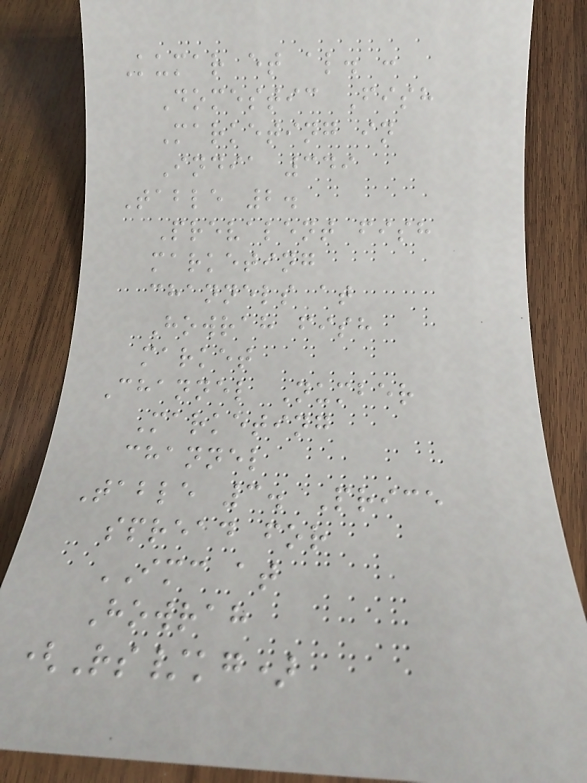Kumar et al. :
Domestic Fish
Marketing in
India 349
Table 2.
Prevalent fish
marketing
channels at
Howrah fish
market
Channel Number
Marketing
channel
Table 3. Price
spread for
IMC at
Howrah
(Rs/kg)
